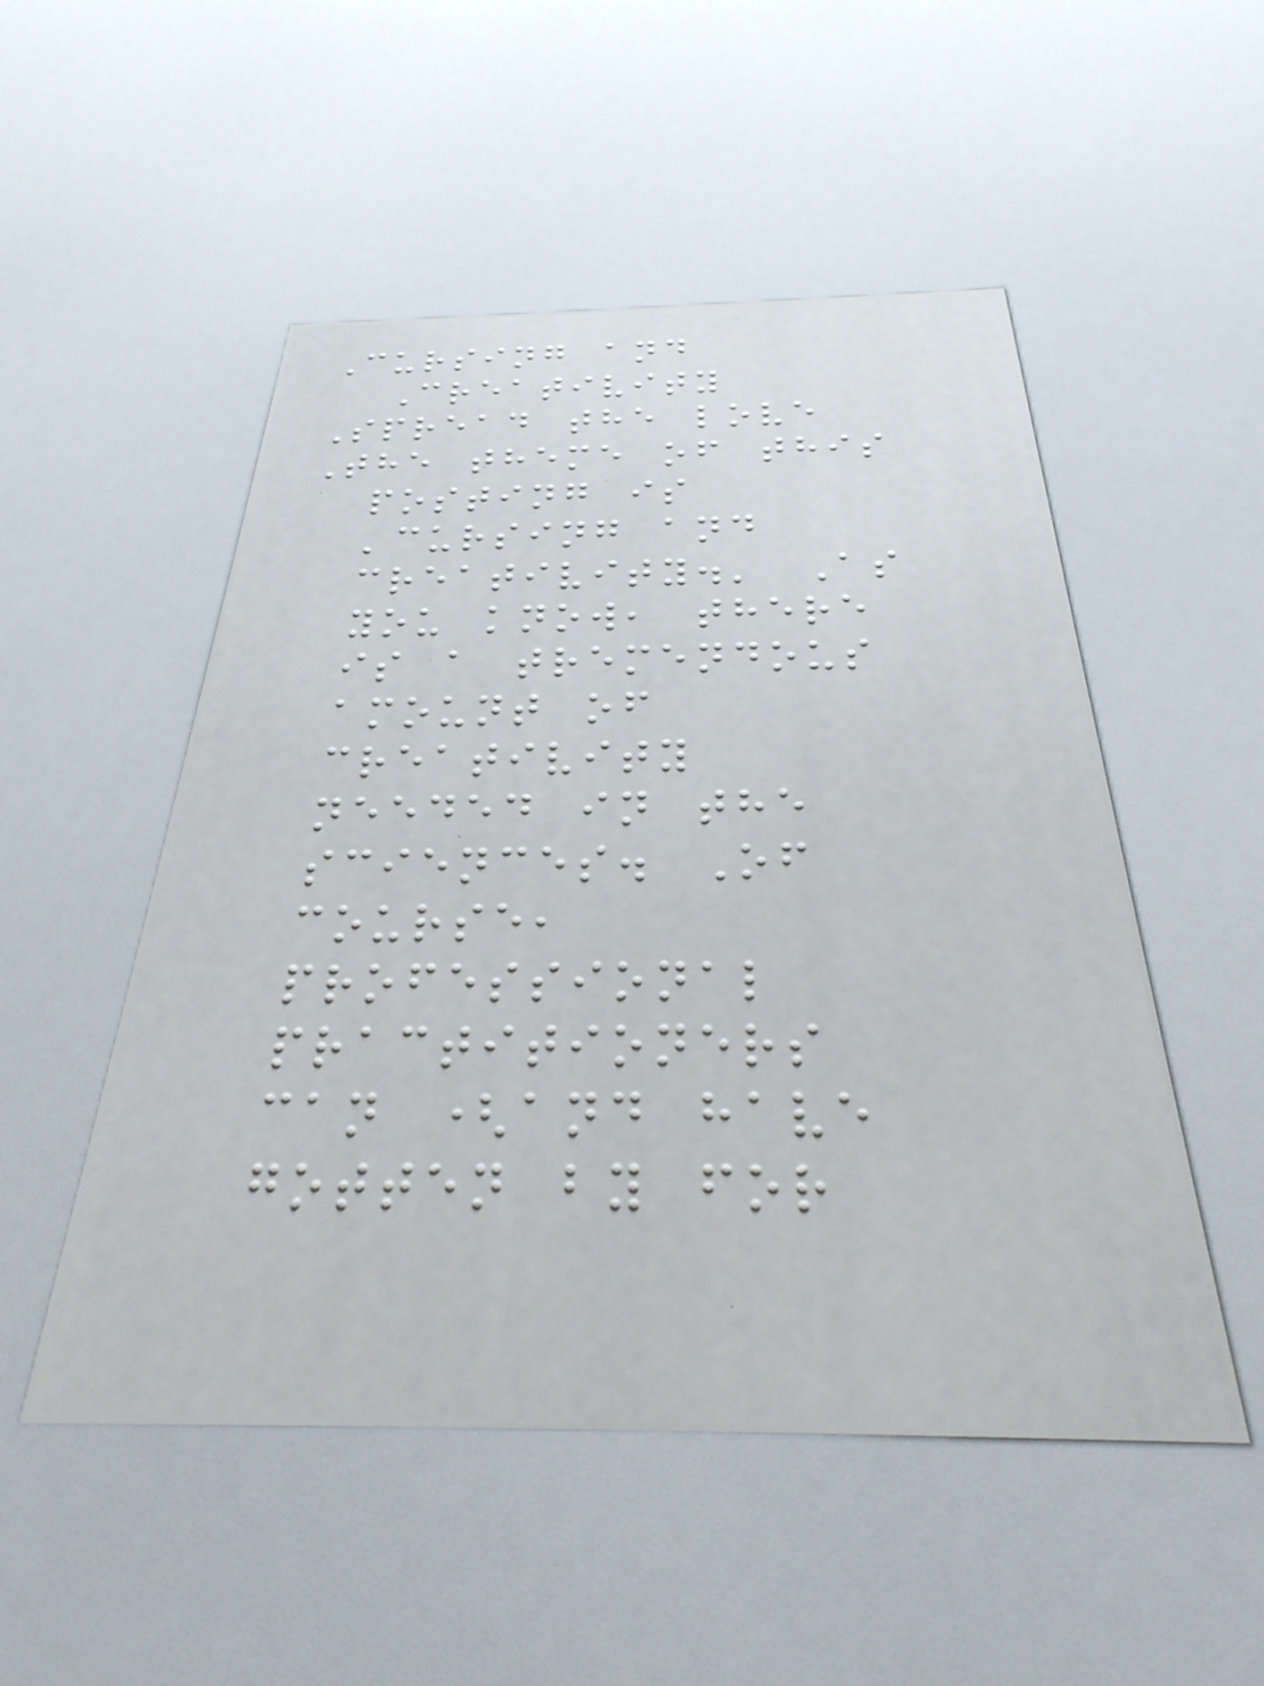Cursing and
Creativity
Spread the love
The theme of this
posting is
'cursing and
creativity.' As
you know, there
is a tremendous
amount of
creativity
needed in the
sciences. Of
course,
professional
practitioners
can (and have
gotten by for
